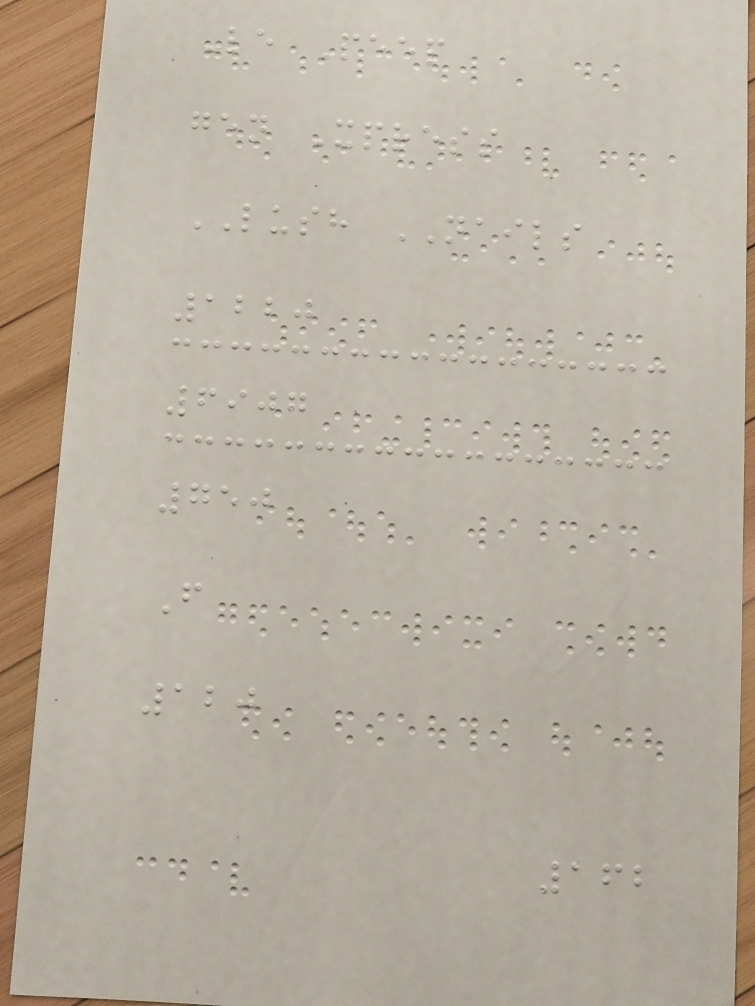Le Peep
gen Xpress
LUSH NAILS
1220
6907
750
F
120
162
